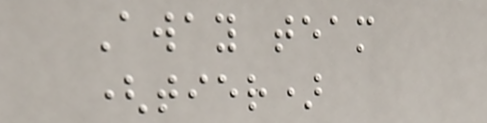Away team
(tier)
